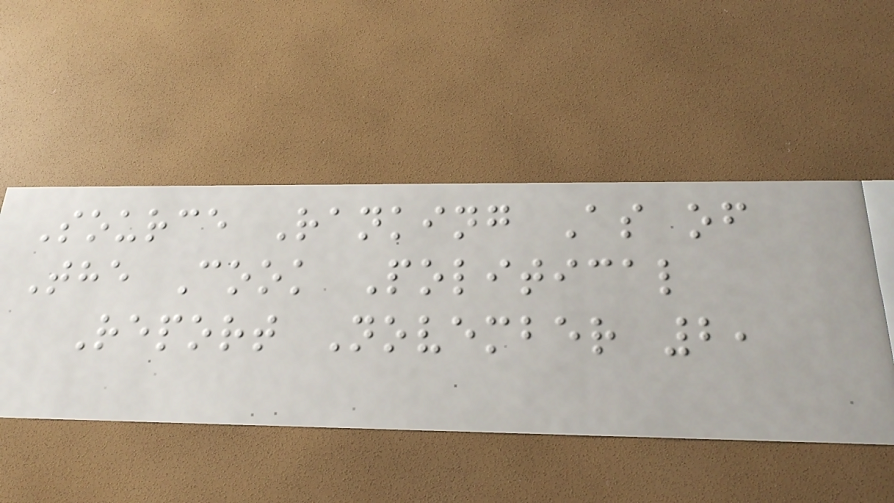Source Ranking As of
The Cook Political
Report November 2,
